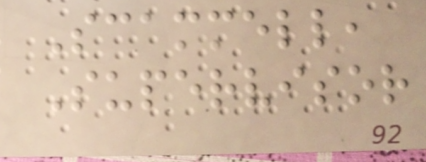Scammell,
Supervisor
